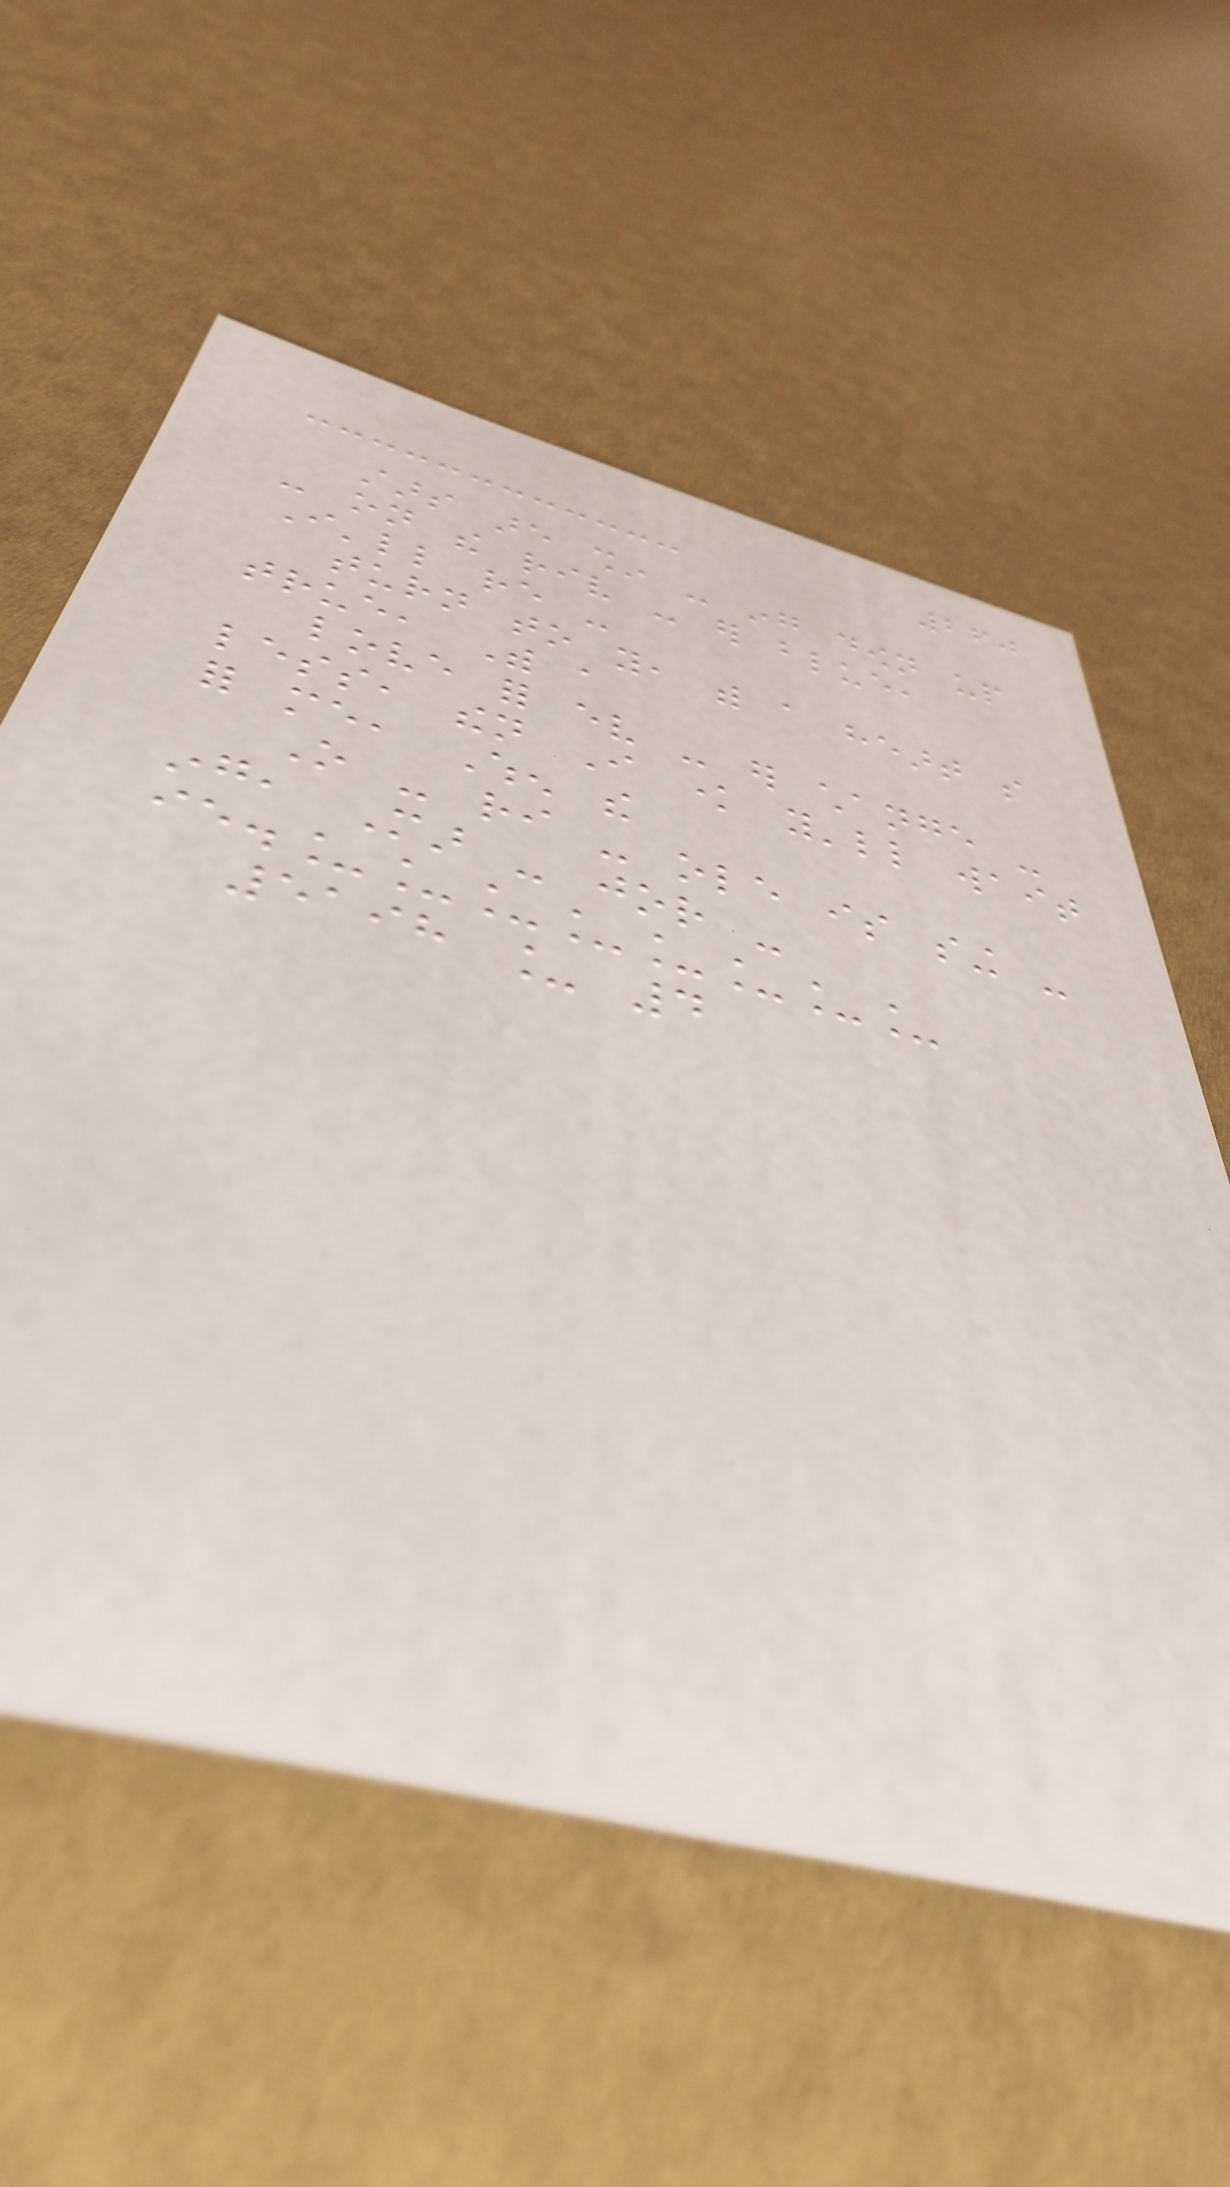260
stars are shin - ing down up
- on the riv - er blue,
I'll re -
turn to you, with a heart so
true, With a
love for ev - er change -
less, then I know you'll wait
for me, When the
O - ri - ole is sing -
ing, Mar - jor -
ie.________
5198 _ 4
